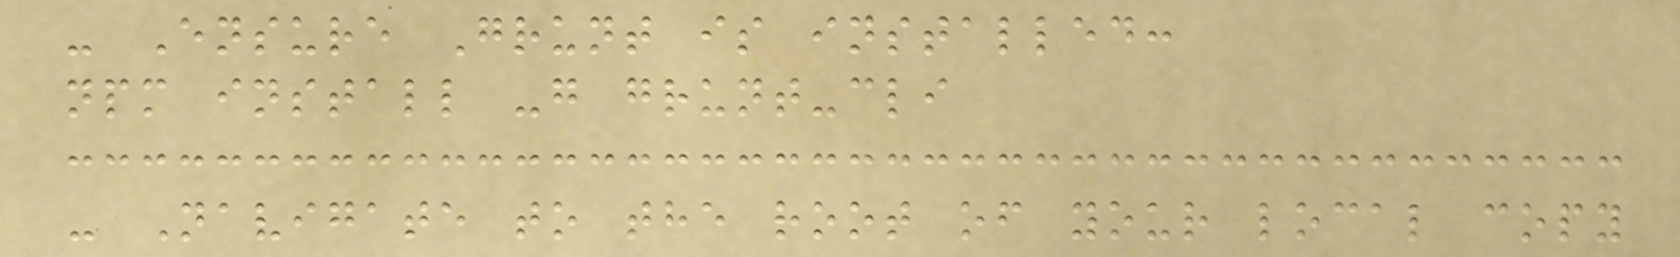- Ensure Grunt is installed:
npm install -g grunt-cli
- Navigate to the root of your local copy
